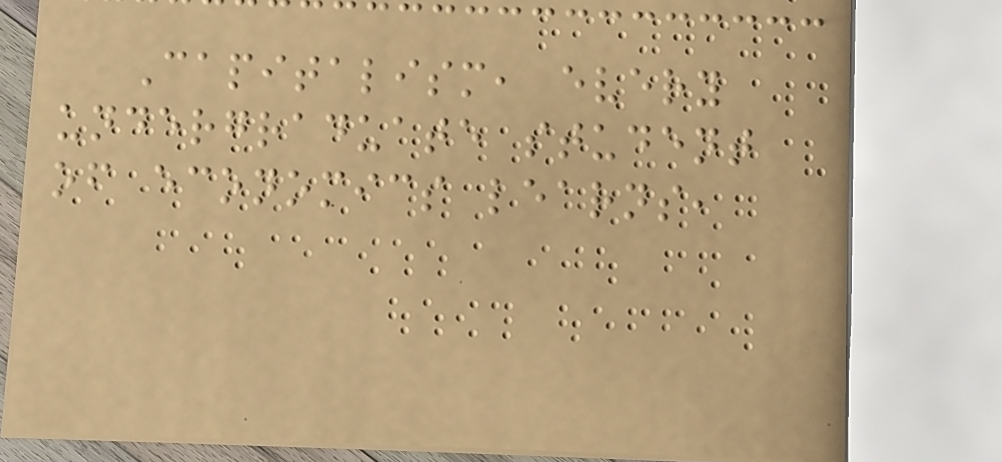Capitalism, every
undergraduate student
of economics learns,
